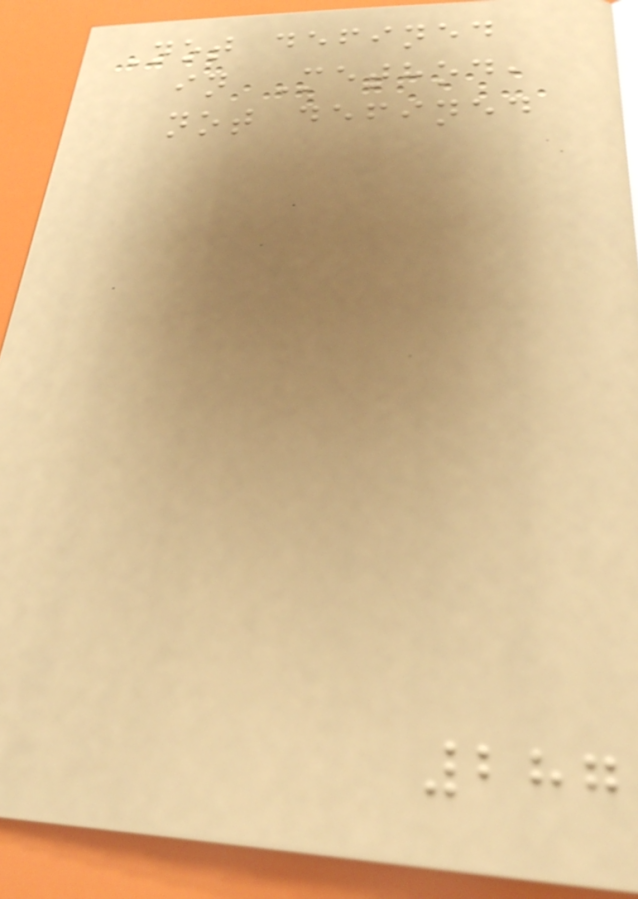Not defined
in Method,
not defined
287
